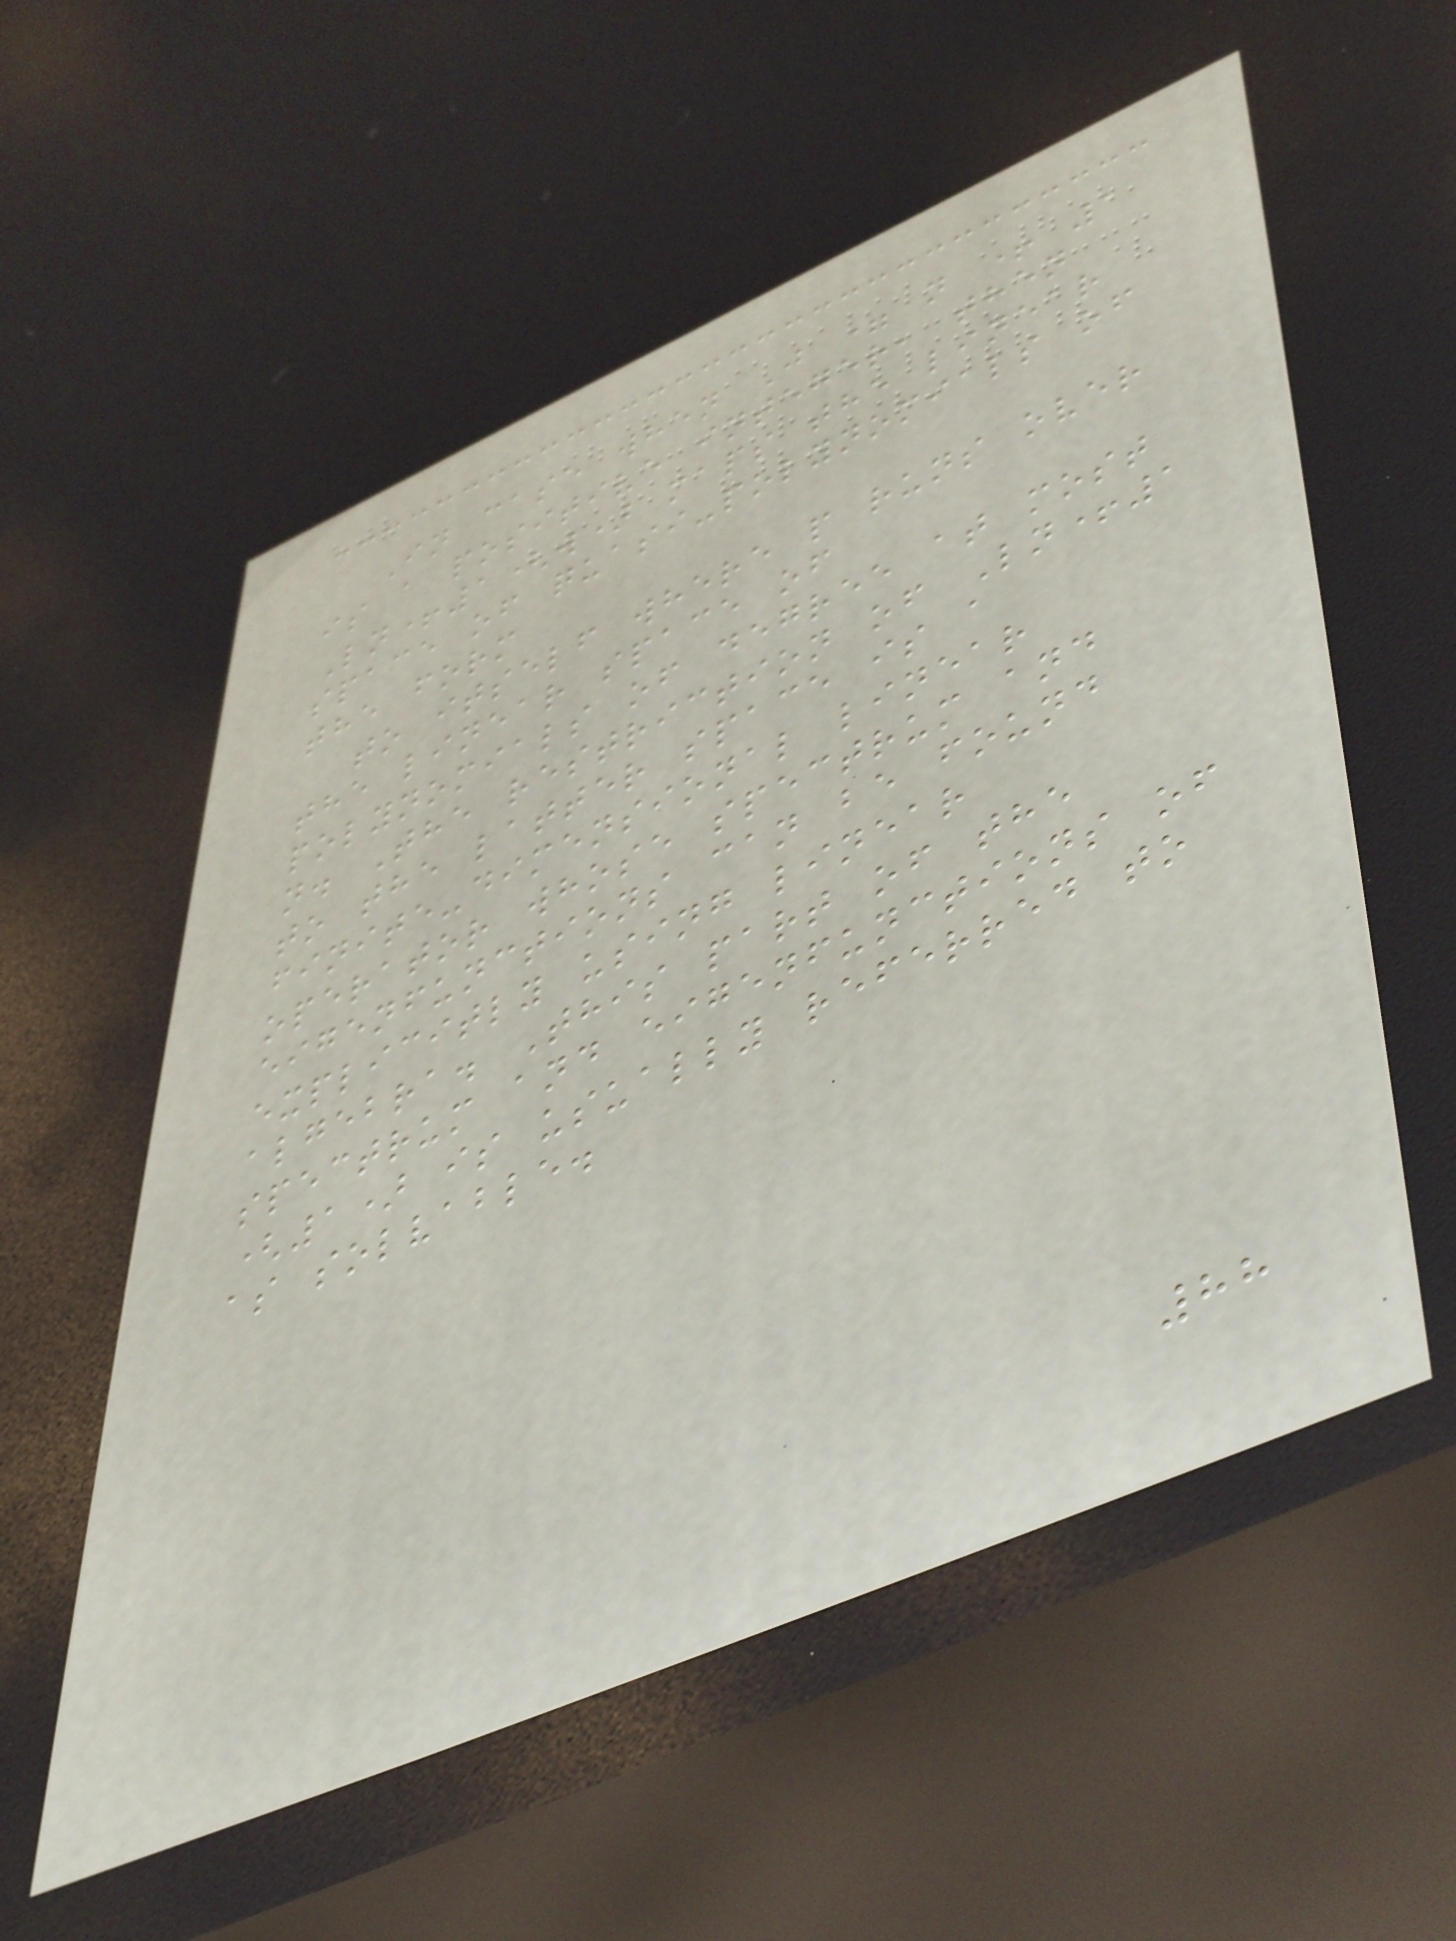In case when J = n + 1
is a positive integer, then
Ln+1(w) maps the linear
space of quasi-polynomials of
the form
to itself where p runs over
the linear space of
polynomials of degree at most
n. The restriction of Ln+1
to the latter space is a
finite-dimensional linear
operator whose spectrum and
eigenfunctions can be found
explicitly using linear
algebra. This part of the
spectrum and eigenfunctions of
(1) is usually referred to
as solvable.
88
